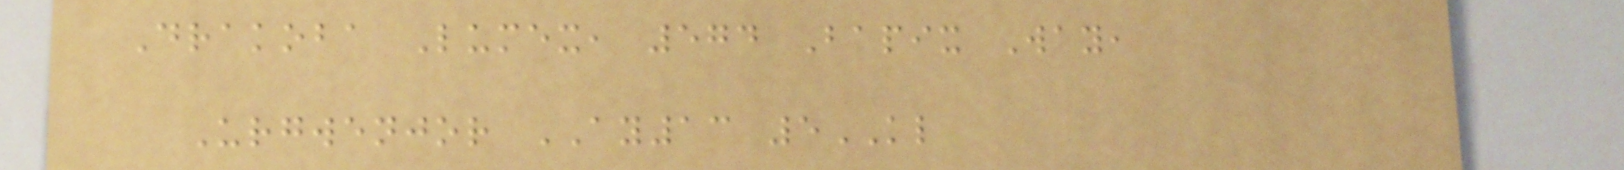Drakoba Lumex, 574 Bapix Way,
Urgwenjor AY13 5KL
